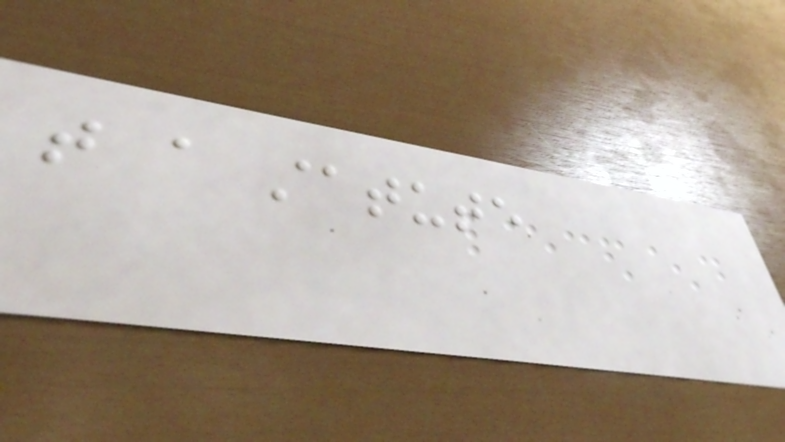that a statute
